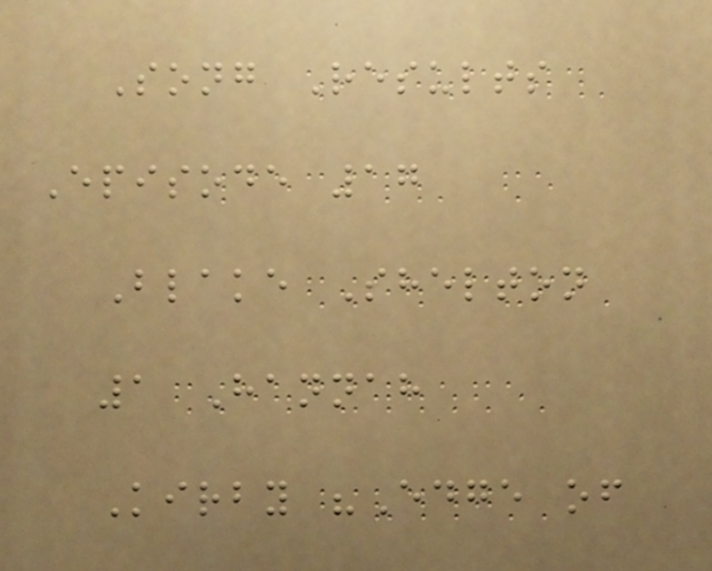Song Results
Episode 17
Blake Shelton
1 Hannah
Kirby "Edge of
